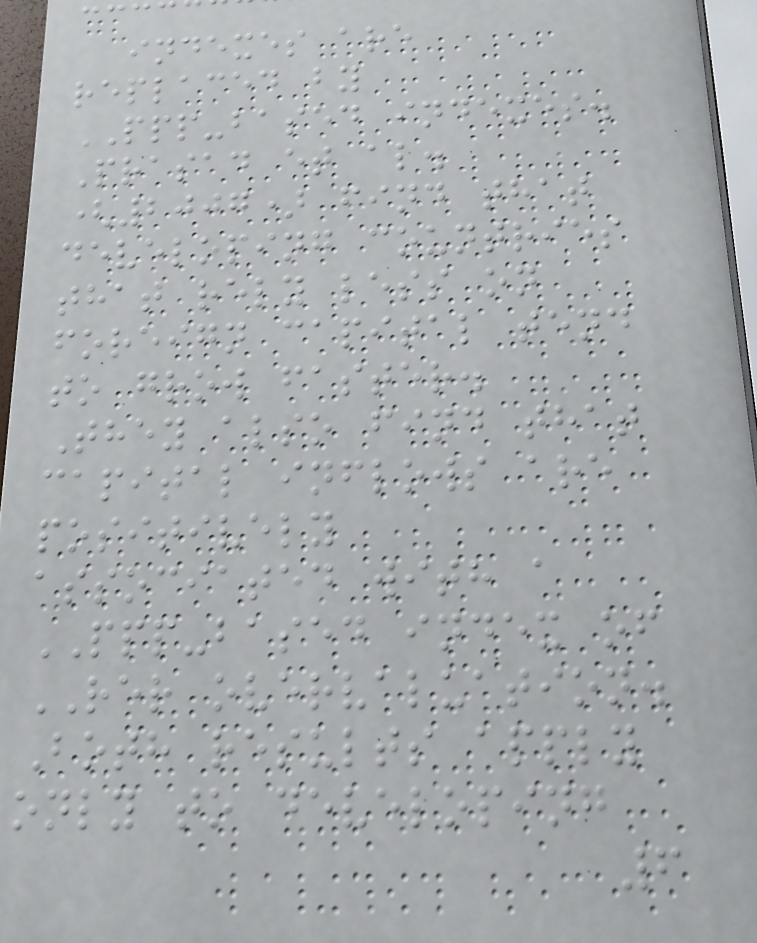indexes are
replaced by
PPP-based indexes.
Prasad et al.
(2007) find that
developing countries
that rely less on
foreign capital tend
to grow faster.
They also find that
capital inflows are
positively
associated with a
PPP-based index of
RER overvaluation.
Both results apply
only to developing
6
